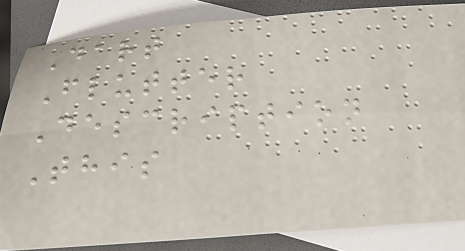Dart
Flutter
Description
This
